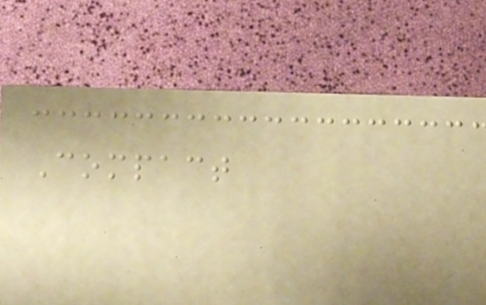Compact
